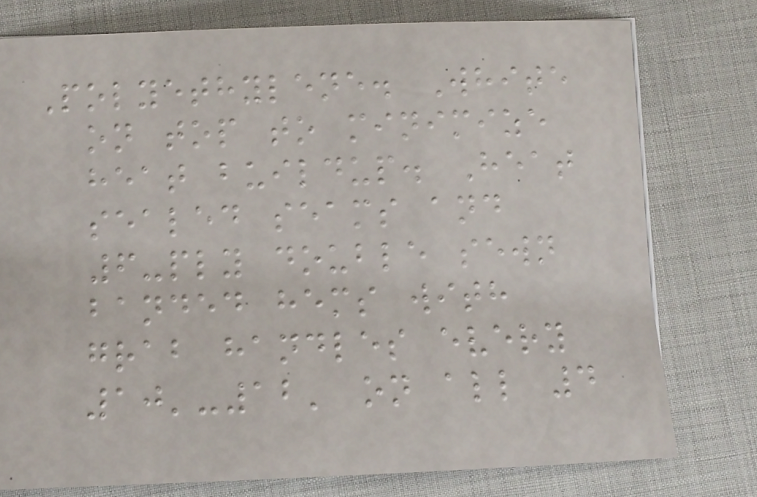Polyethylene. White
on top to minimize
heat buildup. Heat
sealed seams and
6-ply double sewn
banded hems with
grab handles every
10'-12' on all 4
